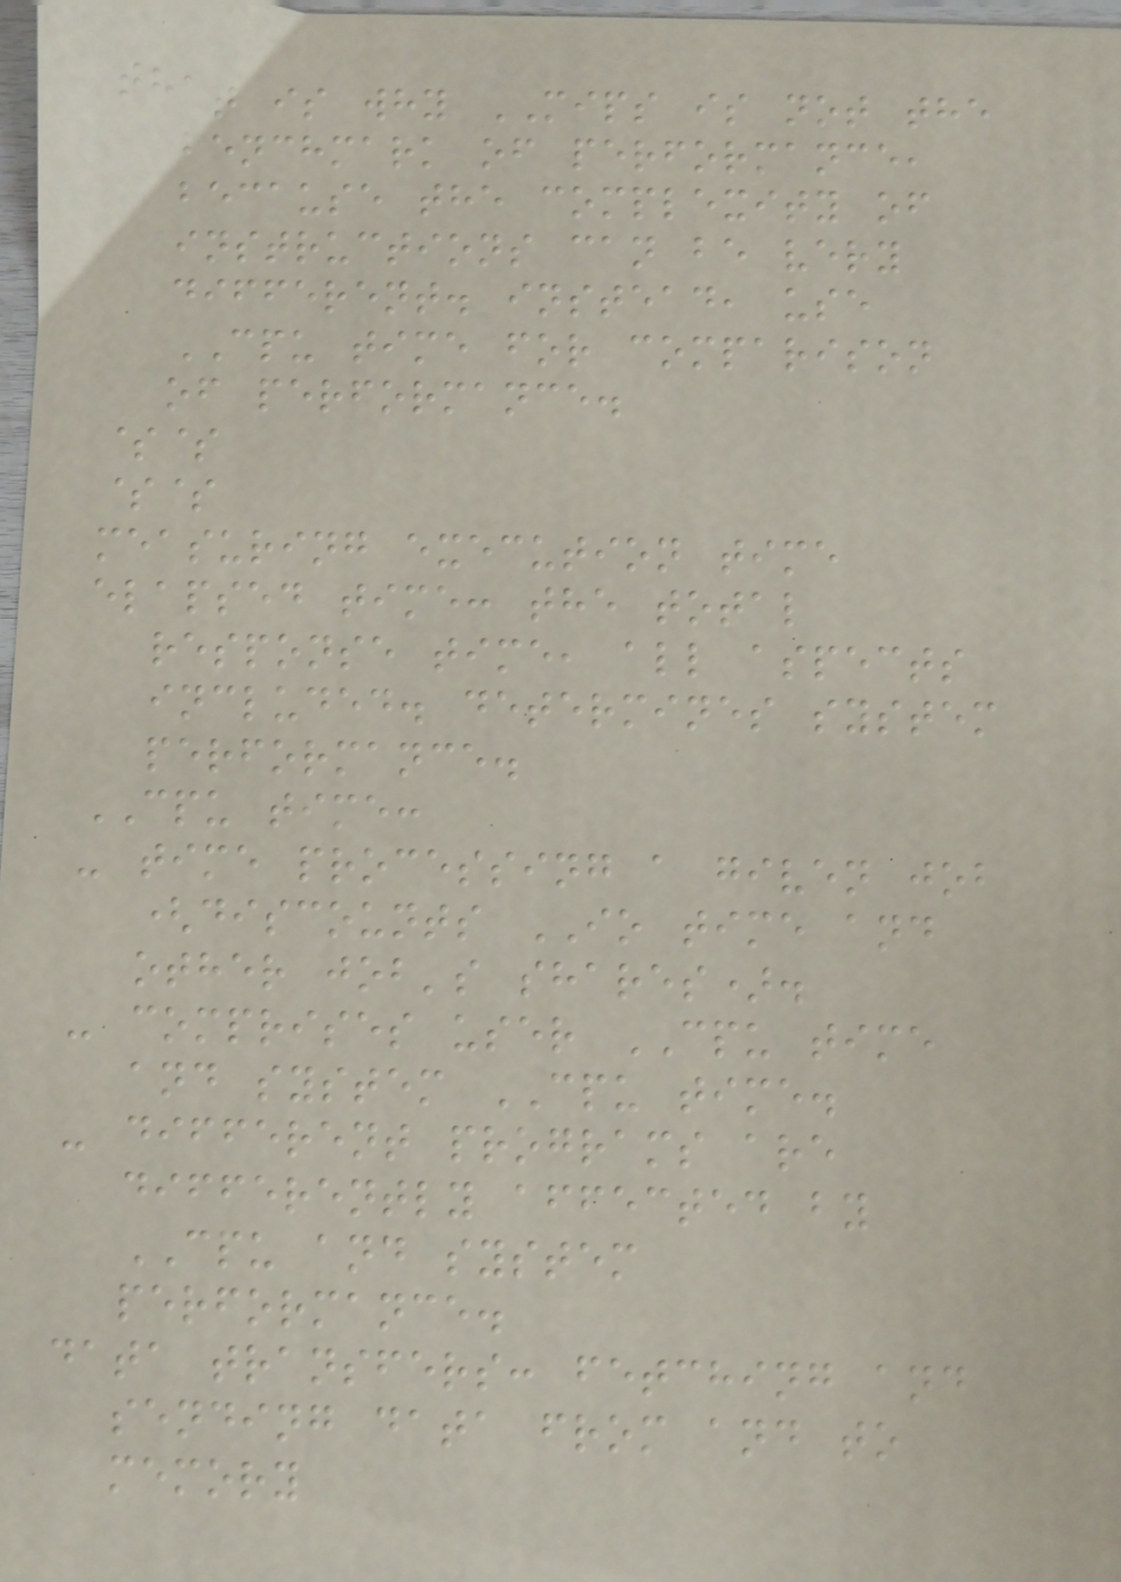that is why MIPS is not the
benchmark of performance,
because the complexity of
instructions can be very
different. instead, use
CPU time for comparison
of performance.
$$
$$
measuring execution time
elapsed time: the total
response time, all aspects
included. determines system
performance.
CPU time:
- time processing a given job
(discounts IO time and
other job's shares).
- comprises user CPU time
and system CPU time.
- different programs are
differently affected by
CPU and system
performance.
data transfers: fetching and
sending data from and to
memory
